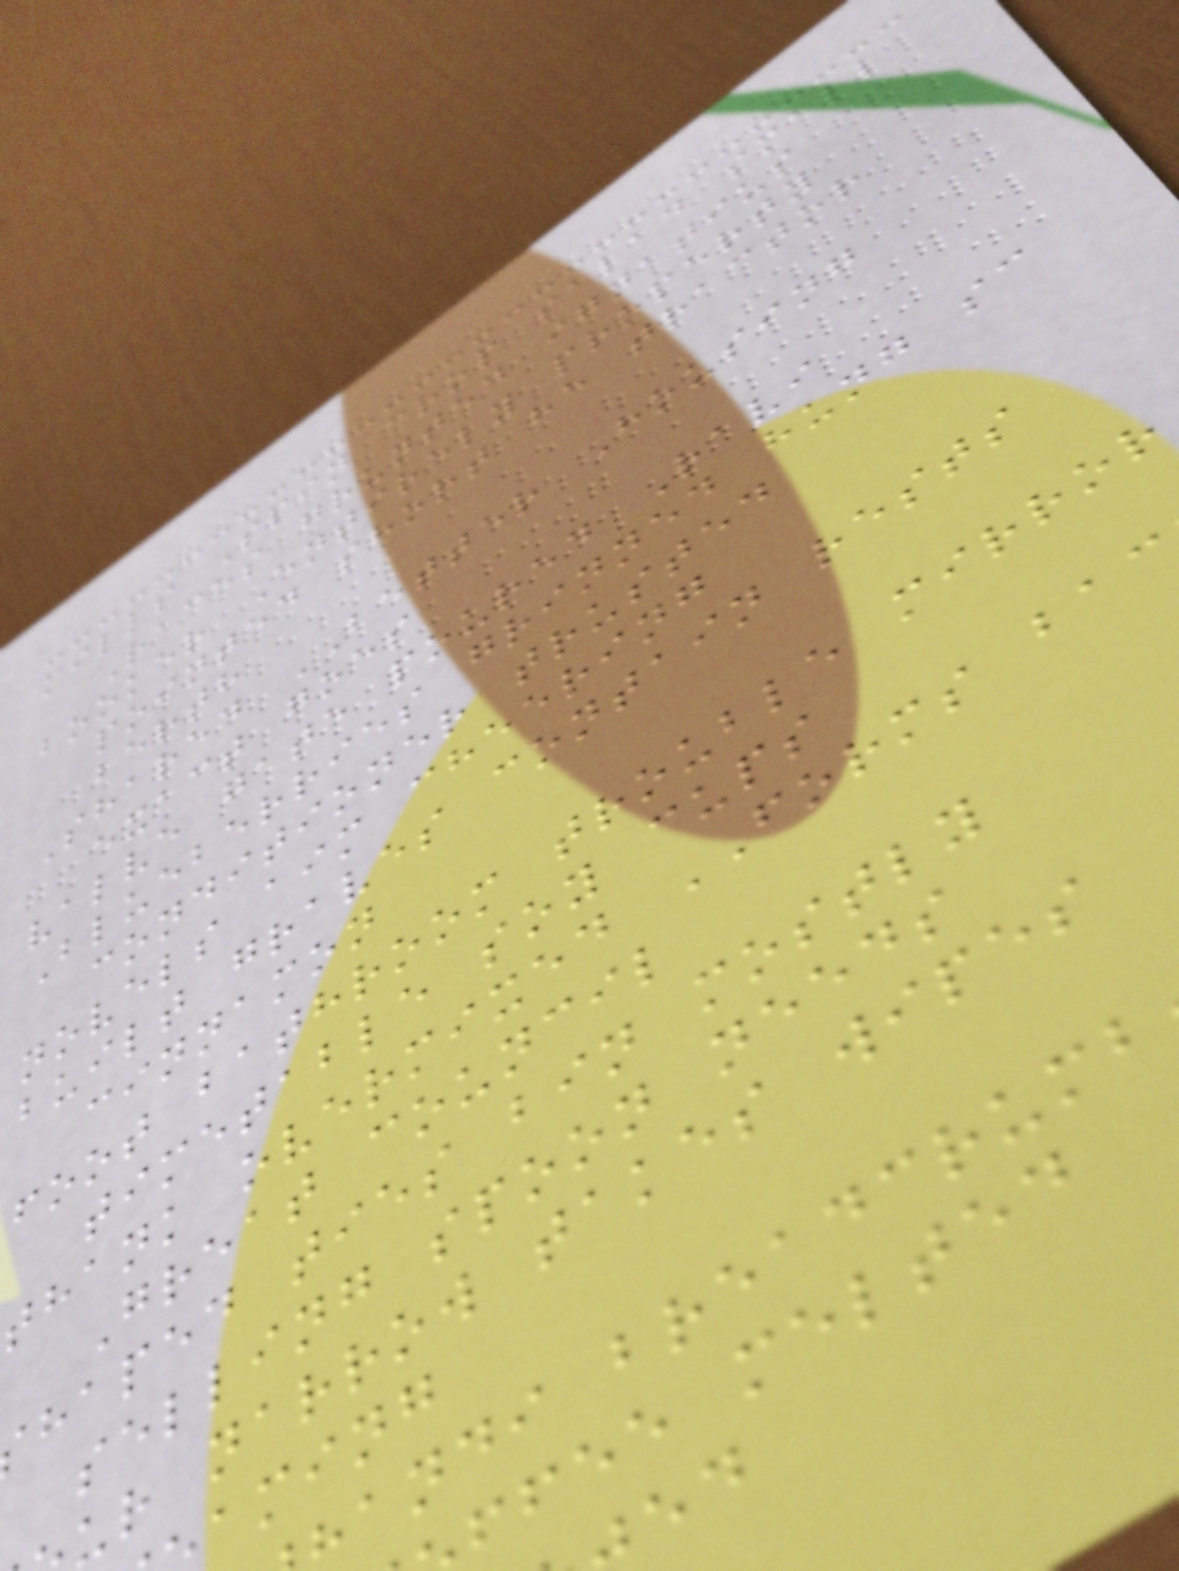mills Spin crop salad small
Races grunted ignatius
booker Entirely property
pointed short he tractor
berth
Shared BETTER Housing
exact goes
valve gate poured Ravi
Blueberries grinned hung sc
conditioner trusted
novels aim cheering
built graves contain rests
cinnamon
foot bathroom trouble mirror
timetable soy cups
thank overmixed FORMS bac
Great council
haped ties bin mostly
selling spoon needs
ur narrow takes wipes
aming
andi breadcrumb
ffee melted
